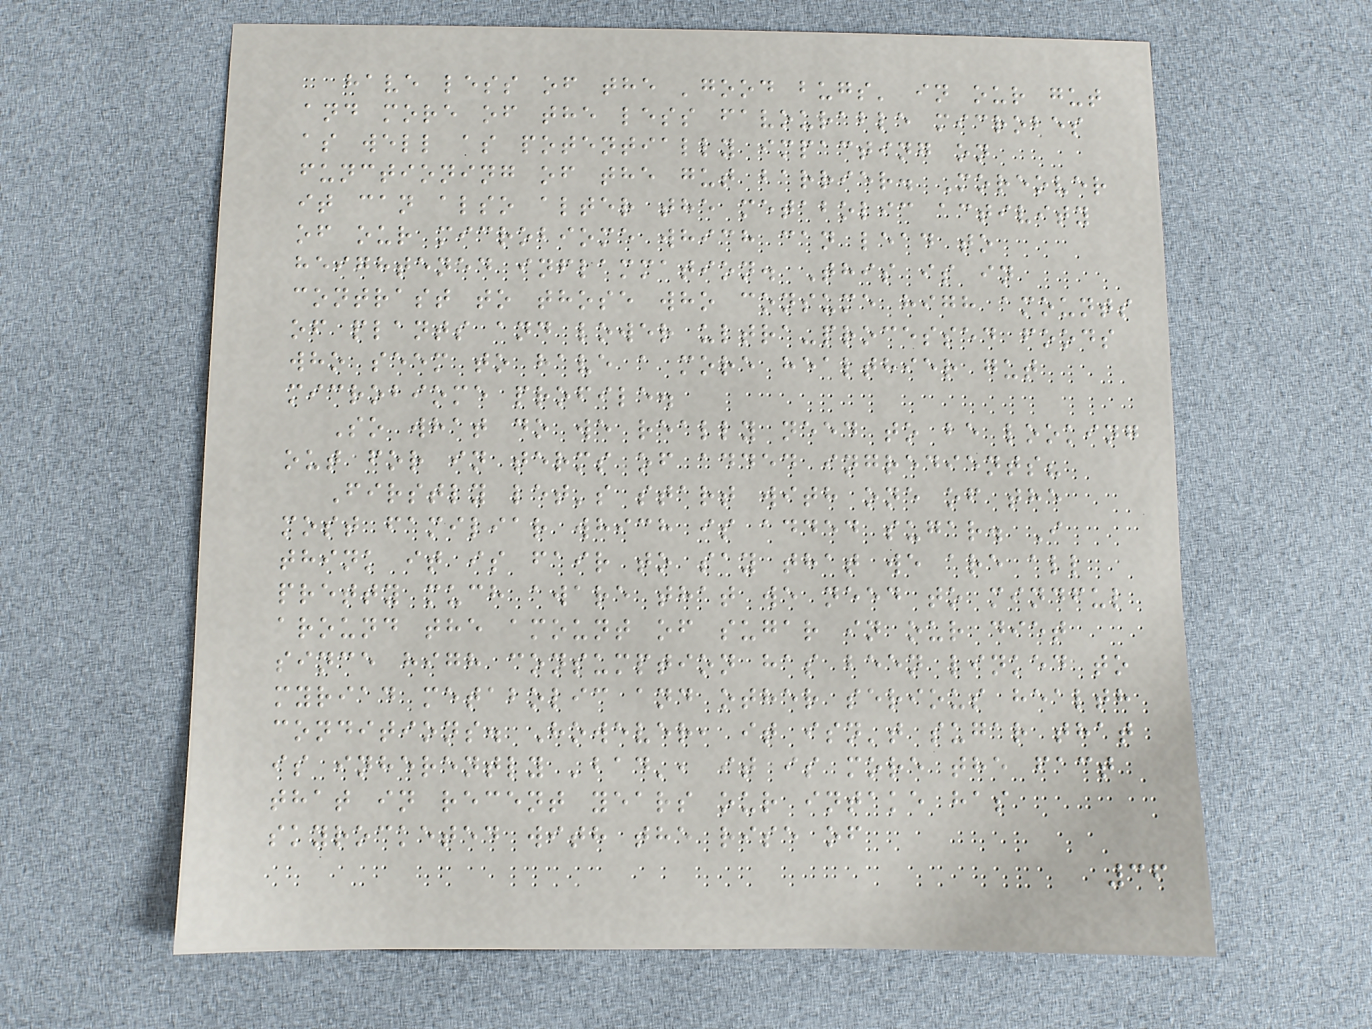have less of the 'good bugs' in our gut
and more of the less favourable microbes
as well as potentially impacting on
functioning of the gut barrier. Moreover
it can also alter the metabolic activity
of our microbiome which can lead to
heightened inflammation. This is in
contrast to those who consume high amounts
of plants and lower ultra-processed foods
who seem to have a more healthier gut
microbiome profile.
So what do we really need to be looking
out for in terms of added ingredients?
Firstly let's start with one of the
most familiar which is added sugar. I
think it is fair to say that we are all
pretty much aware that we need to mindful
around the amount of sugar in our diet
since high consumption has been linked to
myriad metabolic and other serious health
conditions. However, it isn't sugar that
is inherently 'bad', it is more the fact
that in recent years our intake has
skyrocketed with the rise of
36
